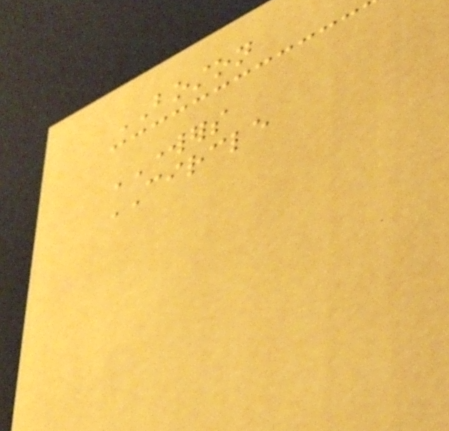BOSTON
WORKERS
CIRCLE
